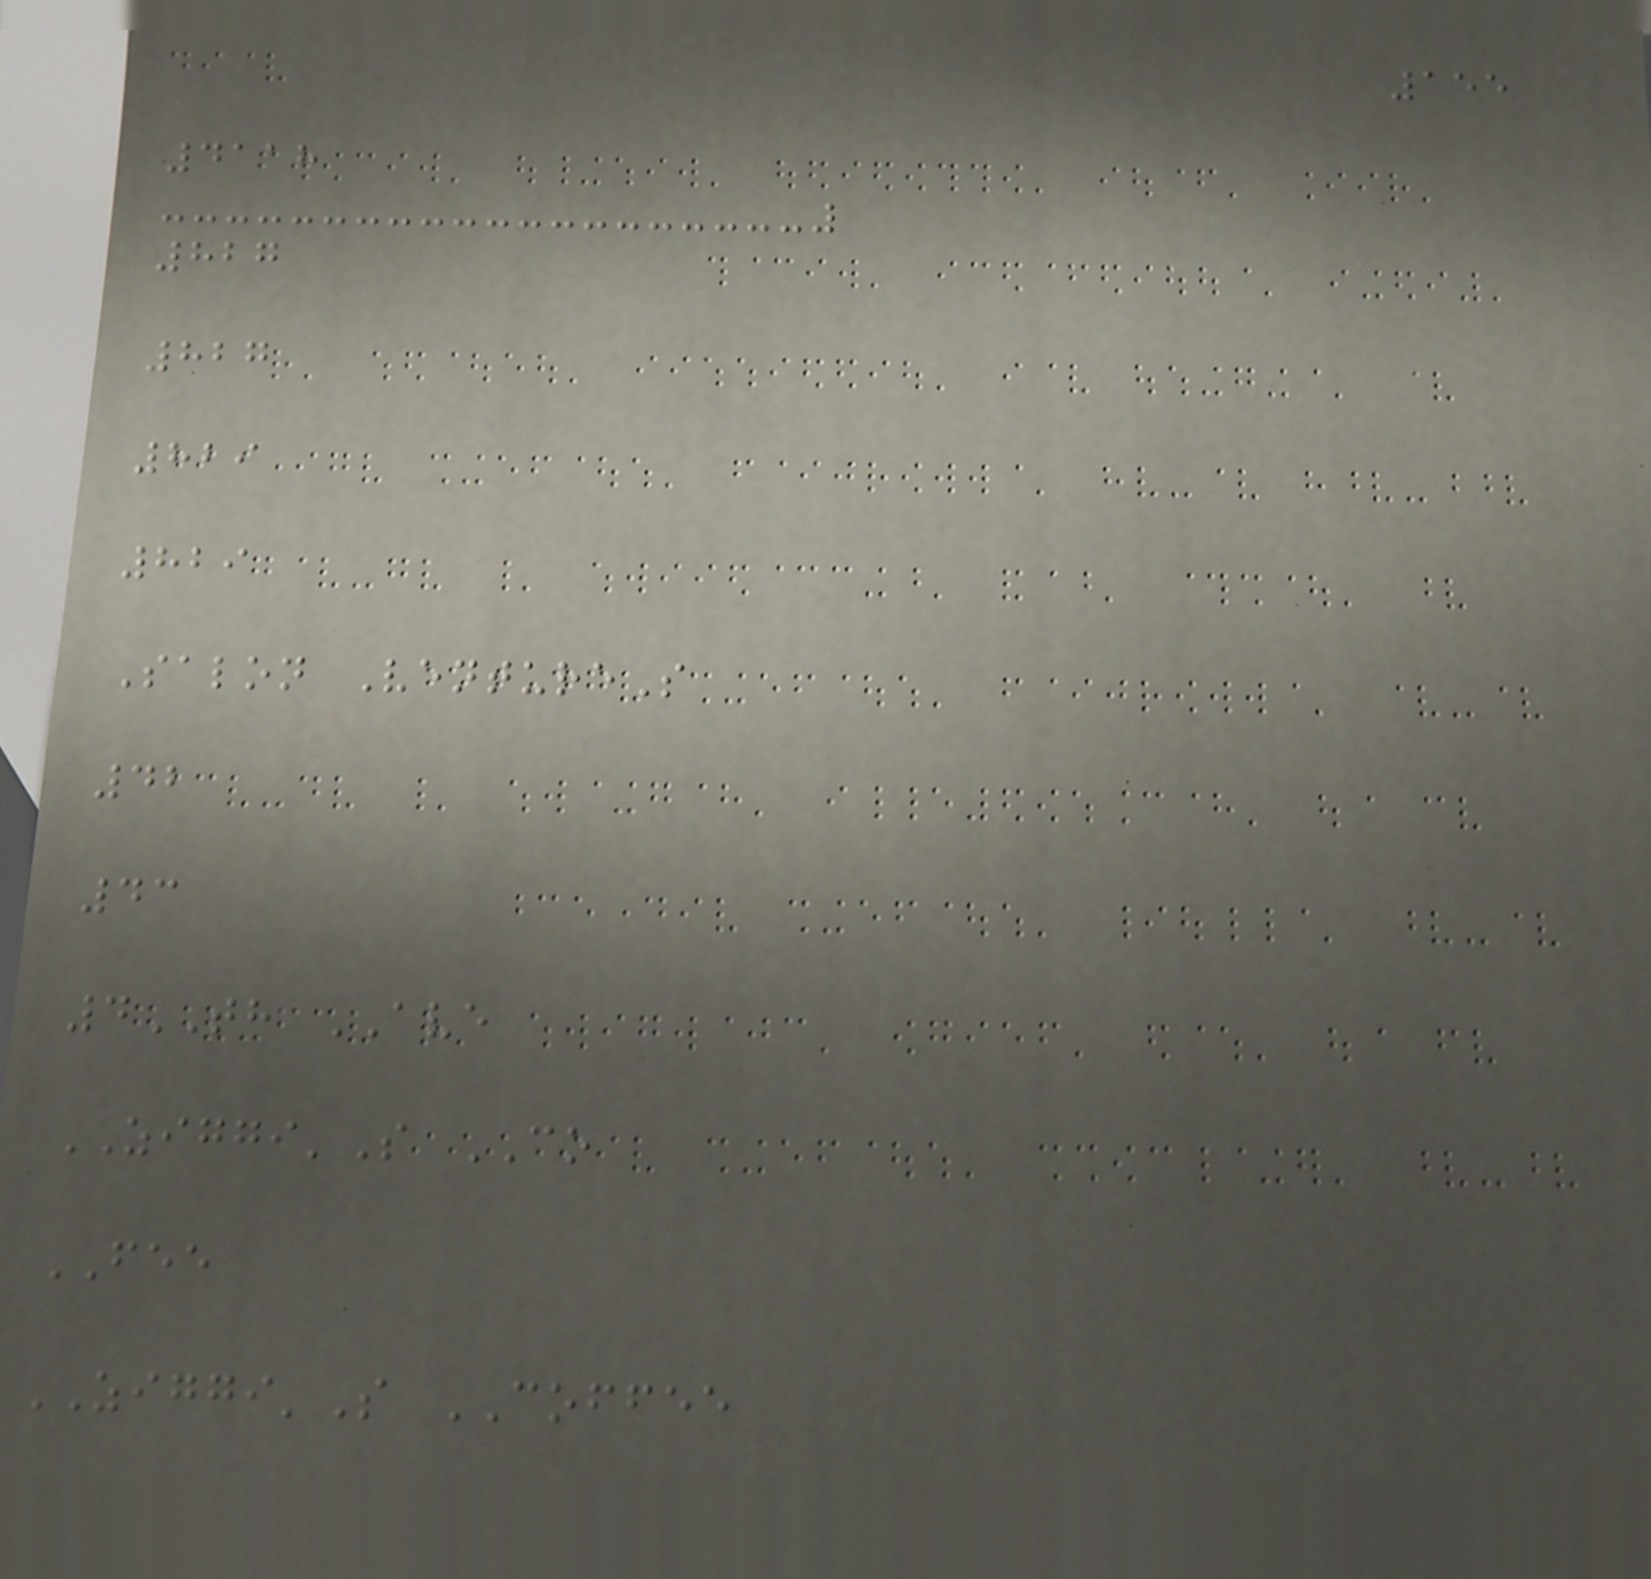155
4118
827
827
829
829
Salon VentureS
42
43
4TH AVE
ZIGGI'S CO
FEE
ZIGGI'S COFFEE
